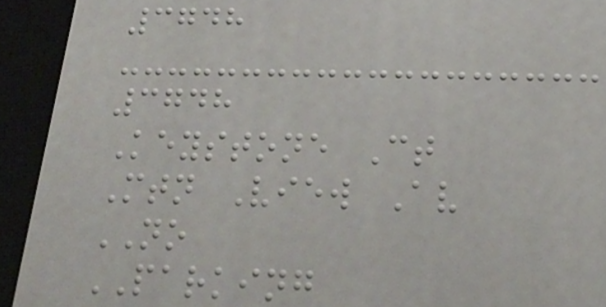3748
3748
Keystone Ct
Mtn View Av
NO
PARKING
